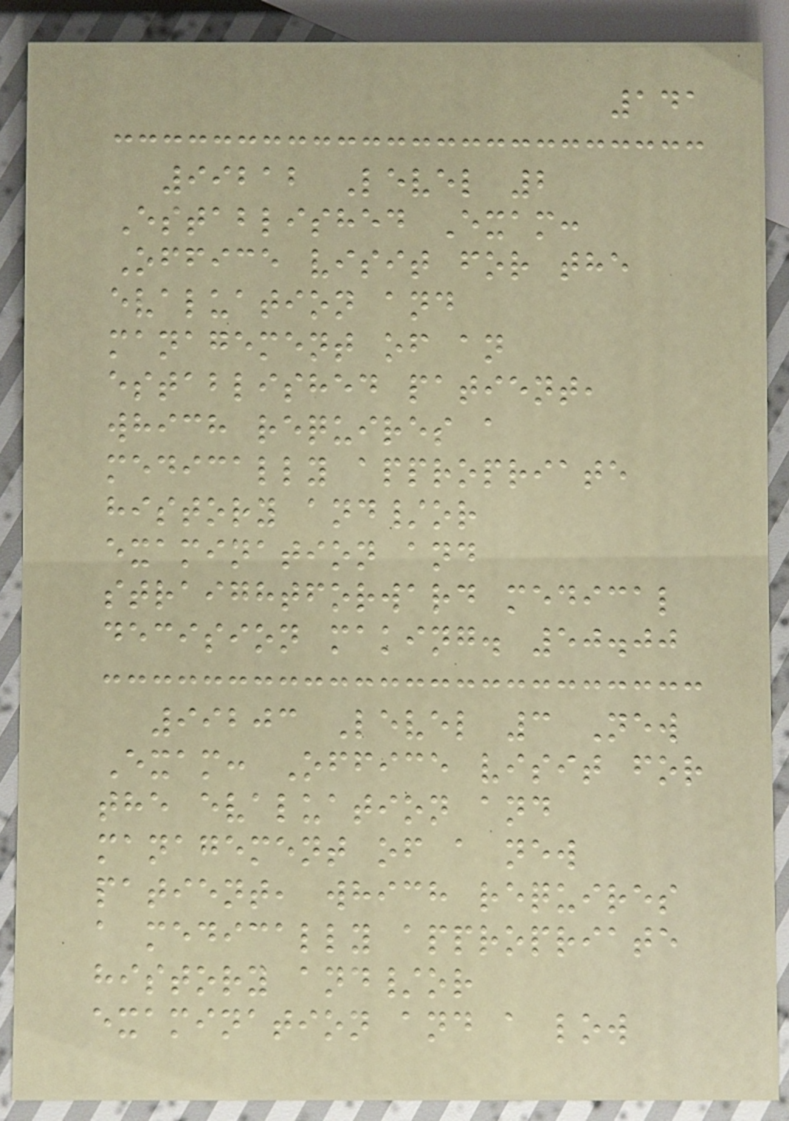141
99212 Level 2
Established Exam:
Office visit for the
evaluation and
management of an
established patient,
which requires a
medically appropriate
history and/or
examination and
straightforward medical
decision making. 50.00
99203 Level 3 New
Exam: Office visit for
the evaluation and
management of a new
patient, which requires
a medically appropriate
history and/or
examination and a low
